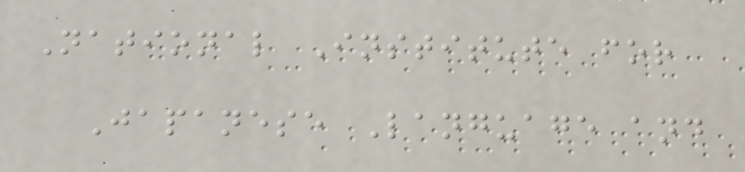National Institute for
Japanese Language and
